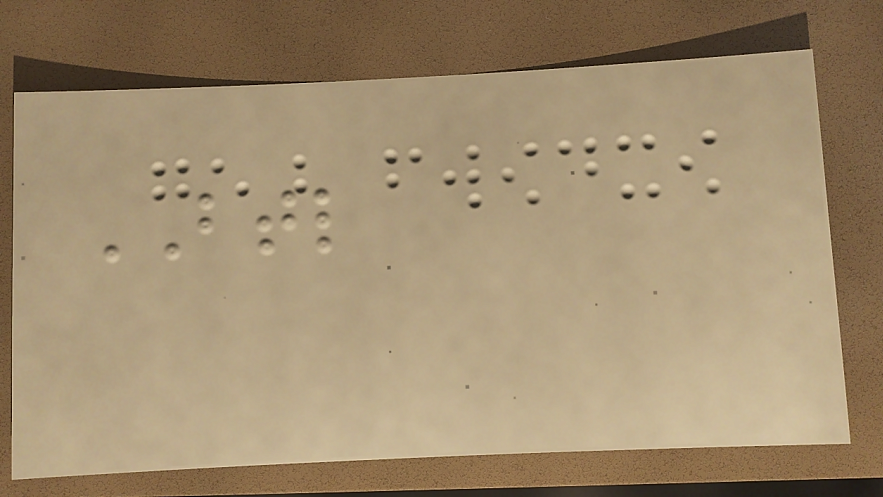BTL
